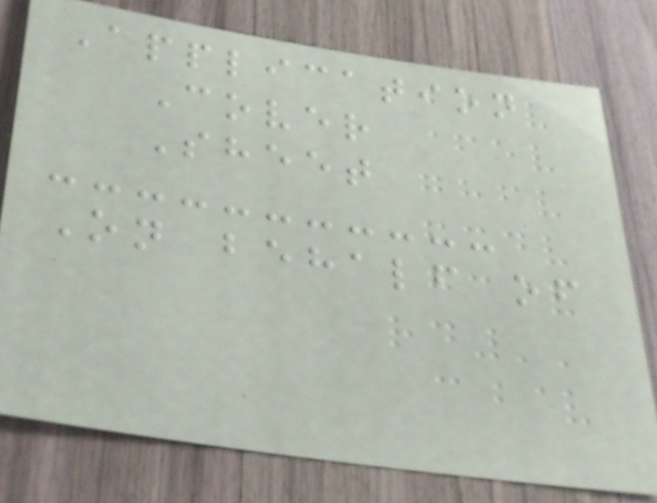Application
Cover
Sheet
On behalf of
